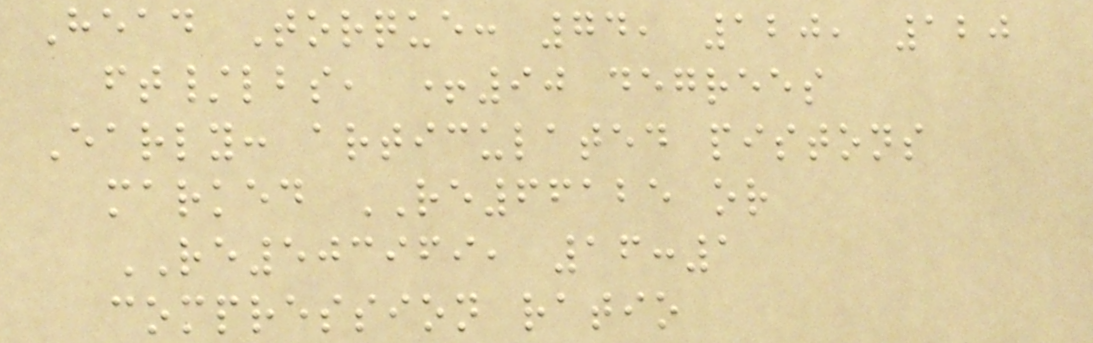Head Torque: 74, 120, 120
ft/lbs, +90 degrees
Early: articulated pistons
marked RE66125 or
RE503969, 16:1
compression ratio
